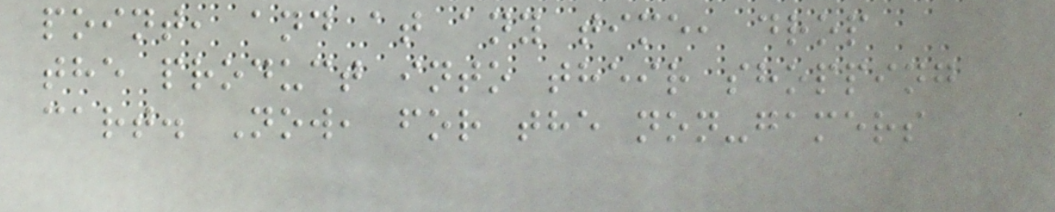point, and at any time, drop
the product into their shopping
cart. Now, for the non-gamers
